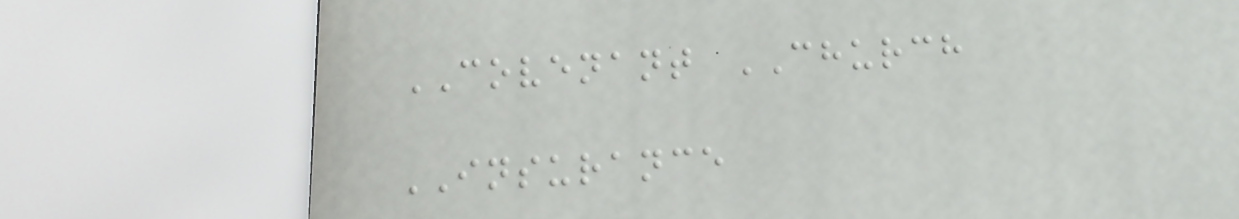COVENANT CHURCH
INSURANCE
